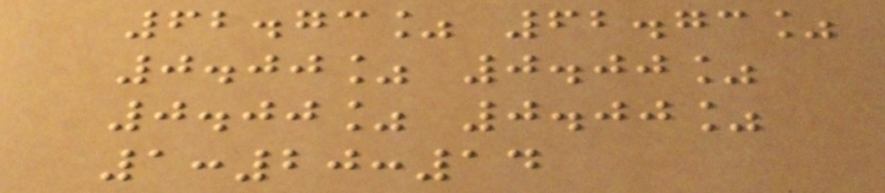62.73% 62.73%
0.00% 0.00%
0.00% 0.00%
1:20:14
